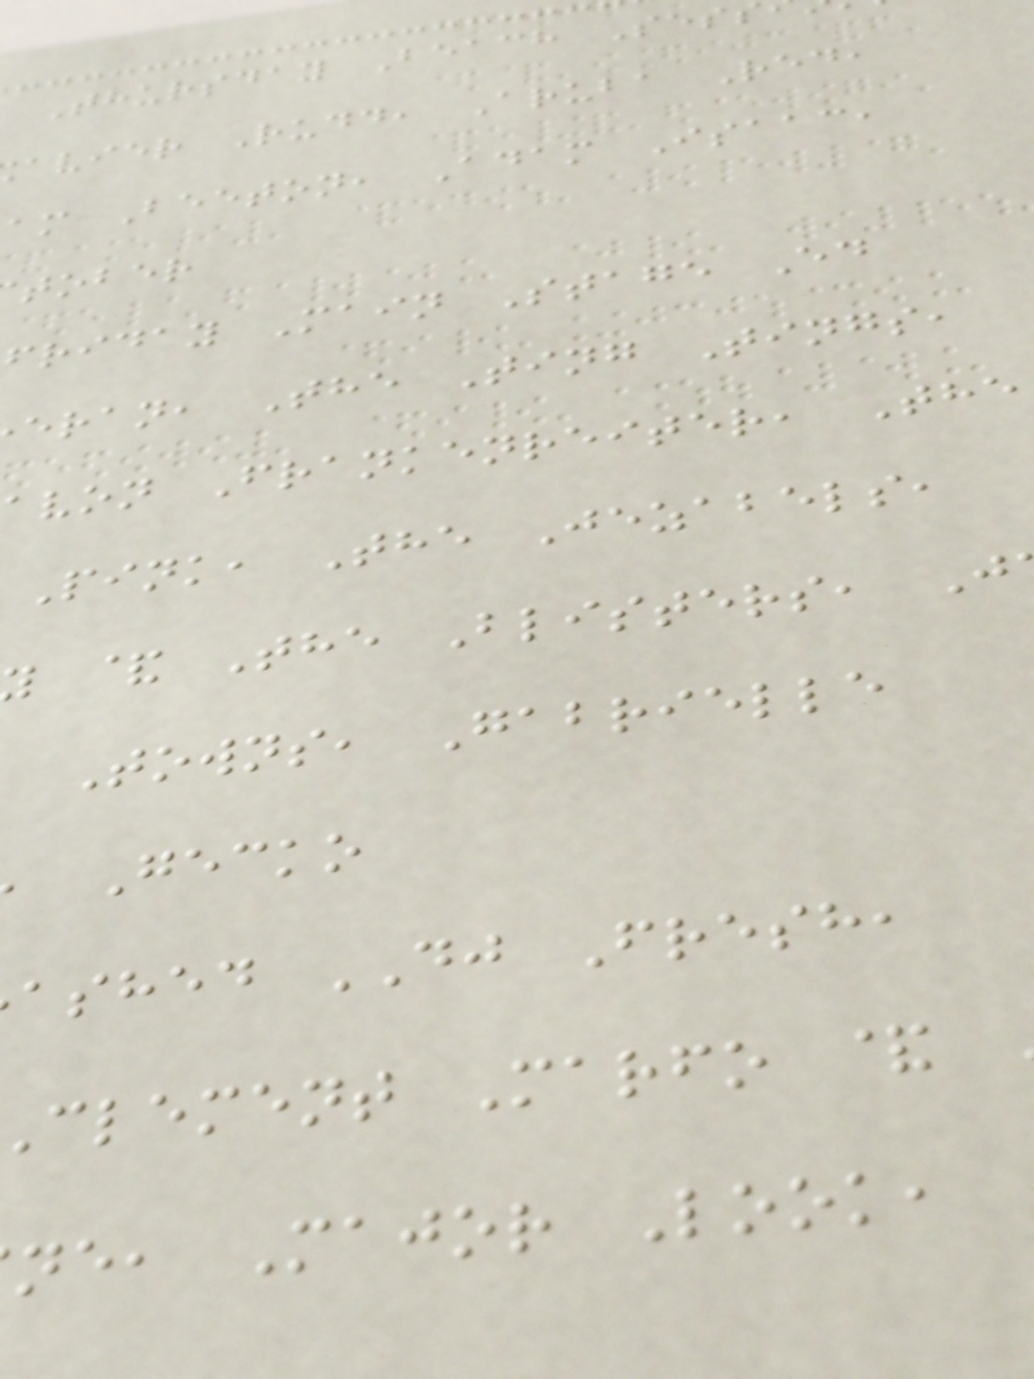Thursday Beach Ses
avier Rudd, Aruba Red,
am Beeton, Adam Isaac,
tober
friday Main Stage Ed
eran, The Ting Tings,
von Frankenreiter, The
Pink, The Jezabels,
& The Blisters, J
Towns, Gabrielle
Gecko
ashed DJ Fresh,
clement Marfo &
ne, Major Look,
